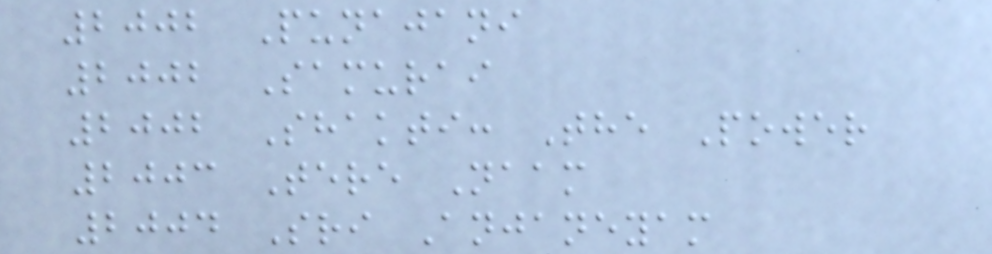2002 Punajani
2002 Samurai
2002 Shakti: The Power
2003 Tere Naam
2004 Sri Anjaneyam
